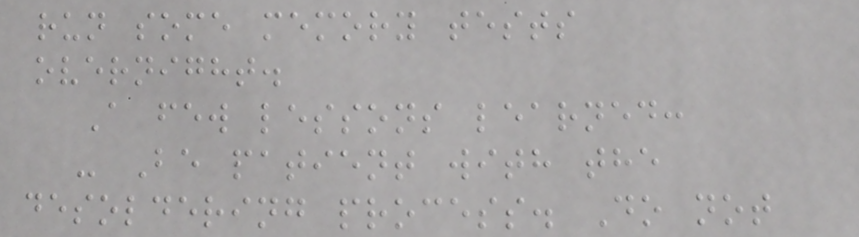run some memory tests
overnight.
A few lessons learned:
- Be patient with the
desoldering process. Do not
